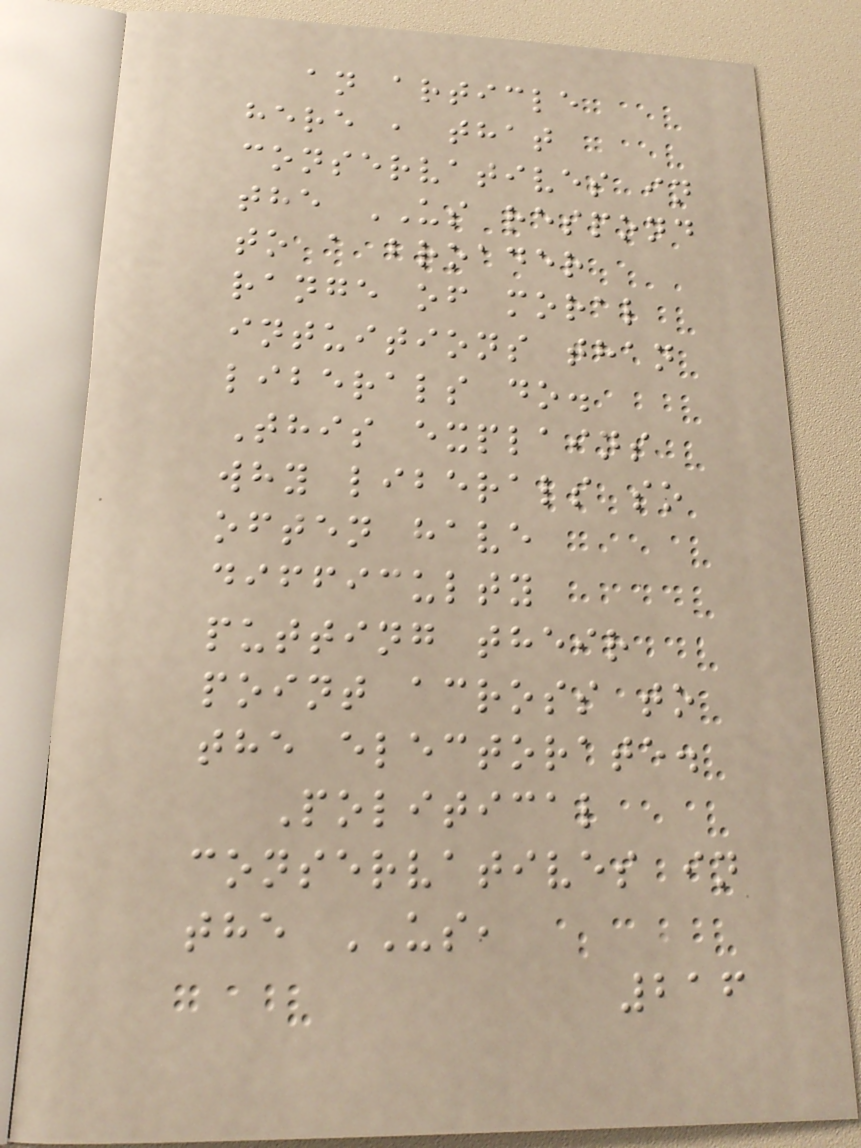an article
here , that
conservatives in
the US respond
to a broader
range of moral
intuitions than
liberals do.
This explains
why liberals so
often have
difficulty
putting their
point across to
the electorate.
Political
conservatives in
the US,
216
